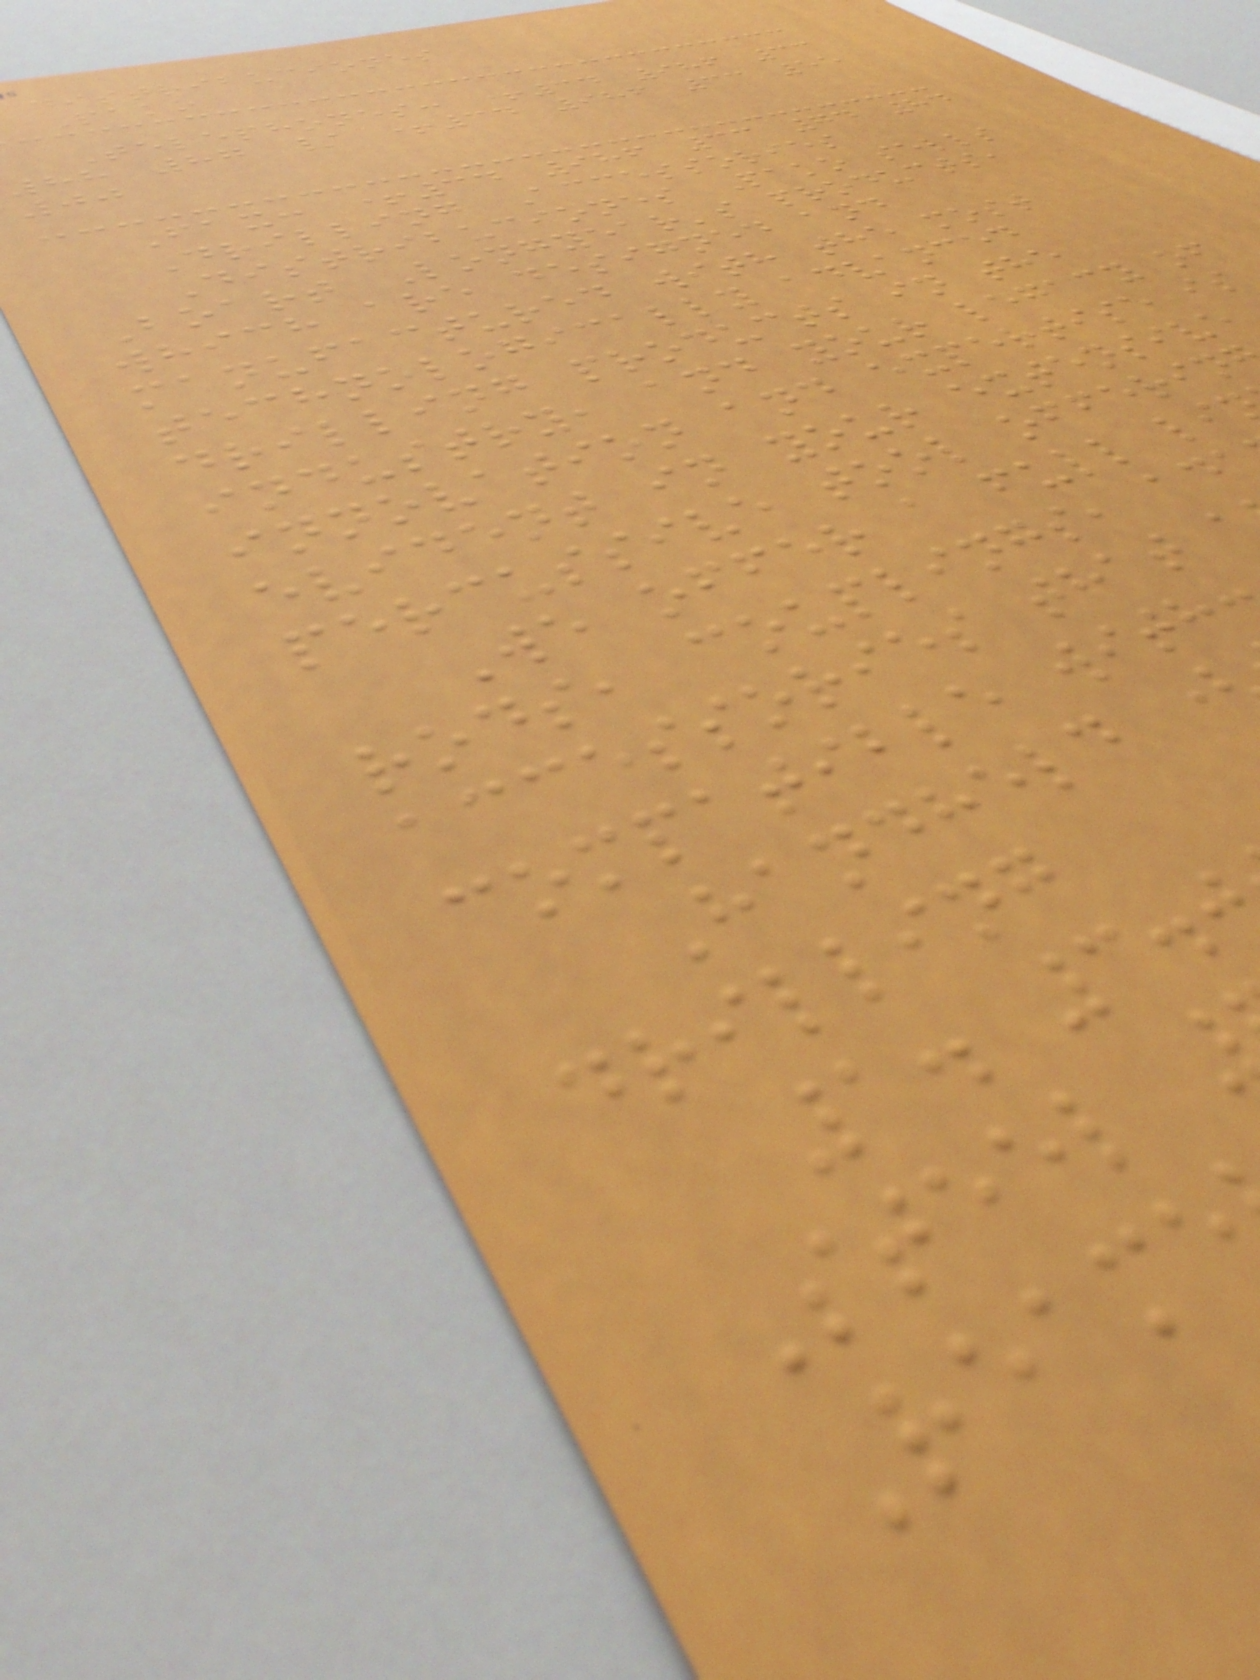distribuciones
Pako
Telephones: +34 986 33
88 87 / +34 986 33 55
00
Fax: +34 986 33 74 84
Drilling Accessories
Distribuciones Pako sells
Boart Longyear's products,
which are designed and
manufactured with the most
technologically advanced
drilling products in the
industry, and your legacy of
innovation and expertise is
evident in your extensive
percussive tool offerin
We offer a full li
rods, couplings, ad
accessories that
compatible with
Handheld
drilling
1. 3.
Ream
